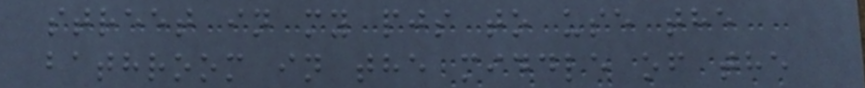street in my pjs to use the
bathroom in the middle of the
